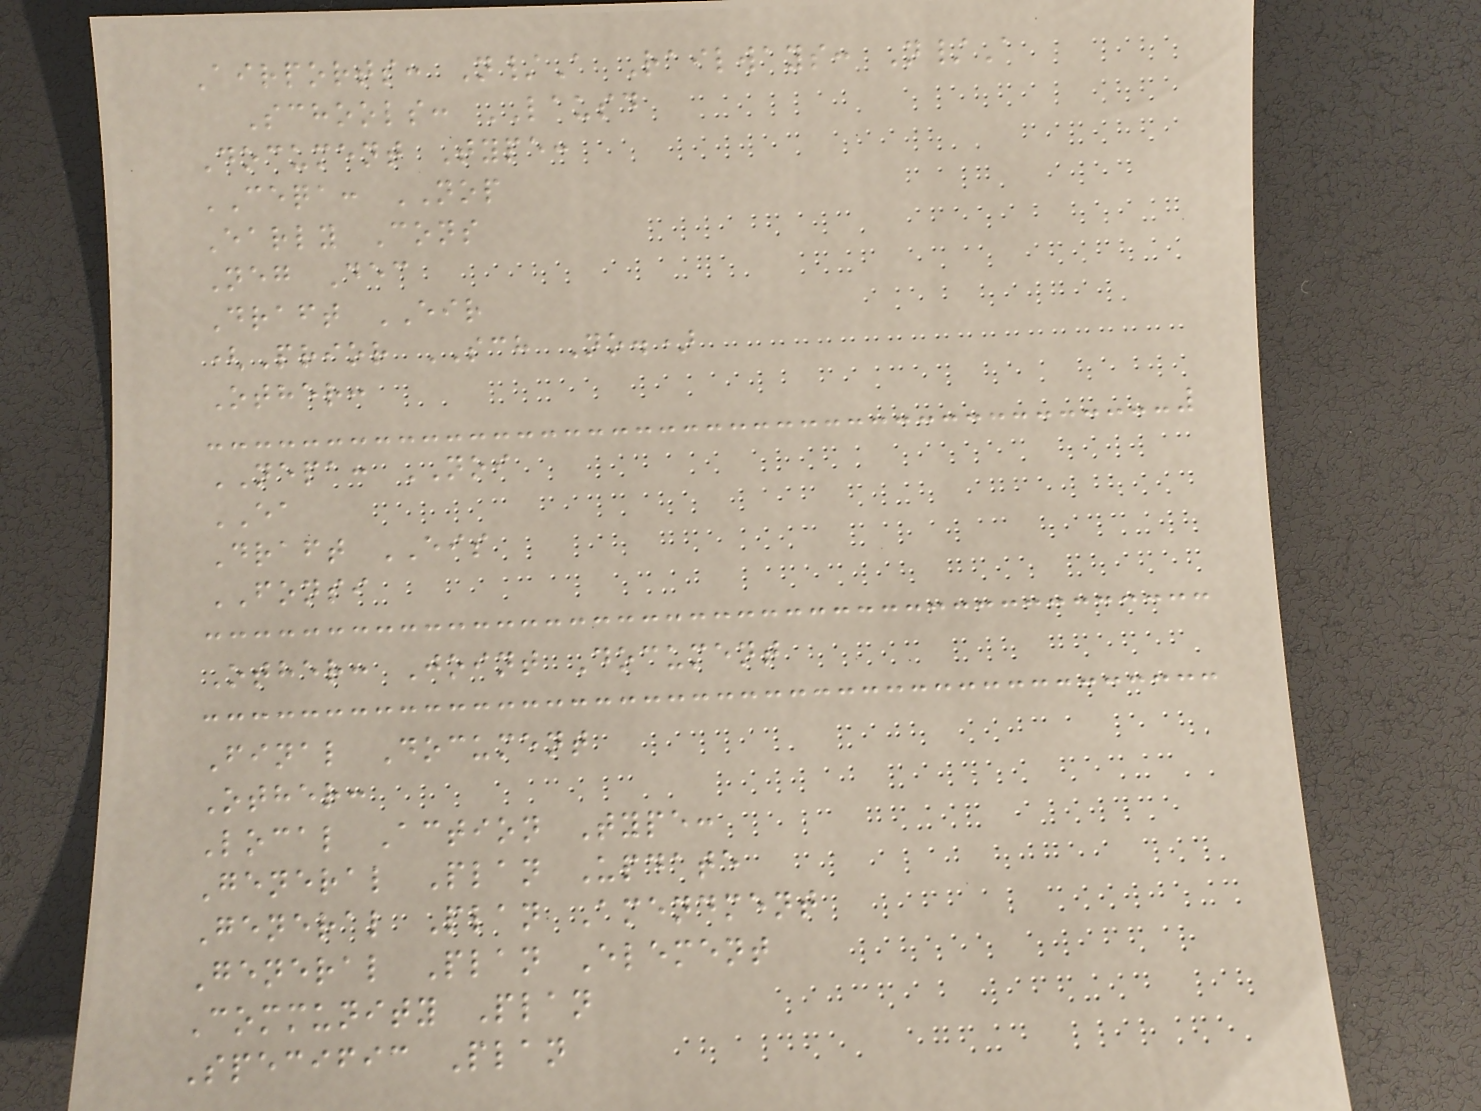Airports: N/A Railways: N/A
Schools: LAUSD
Document Type:
CEQA: NOP
Early Cons
Neg Dec
Draft EIR
(Prior SCH No.)
Other:
NEPA: NOI
EA
Draft EIS
FONSI
Other: Joint Document
Final Document
Other:
Local Action Type:
General Plan Update
General Plan Amendment
General Plan Element
Community Plan
Specific Plan
